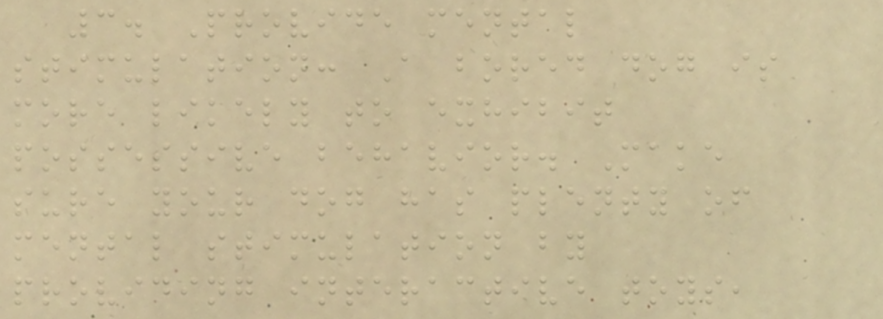3. Provide mental
stimulation: A bored dog is
more likely to exhibit
possessive behavior. Make
sure your dog has plenty of
mental stimulation by
providing interactive toys,
